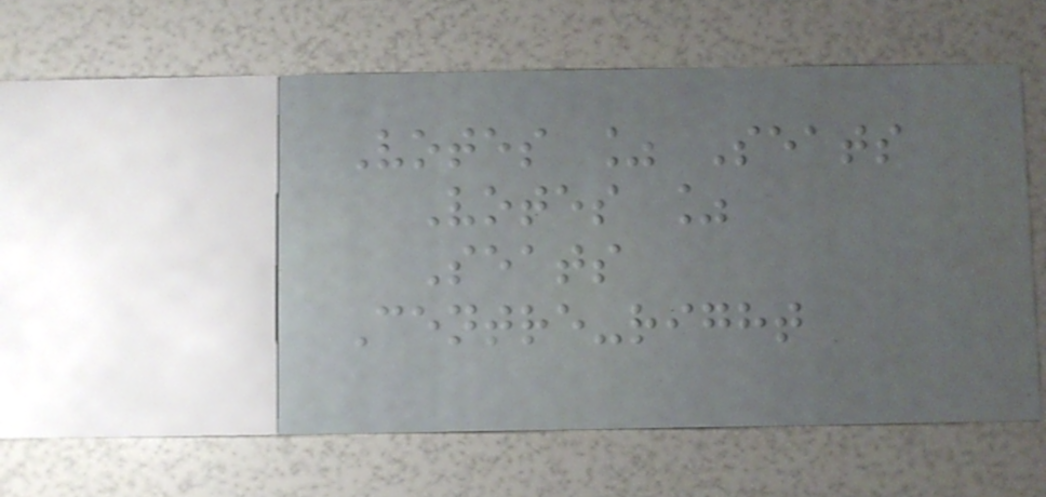Votes % Seats
Votes %
Seats
Centre-right
